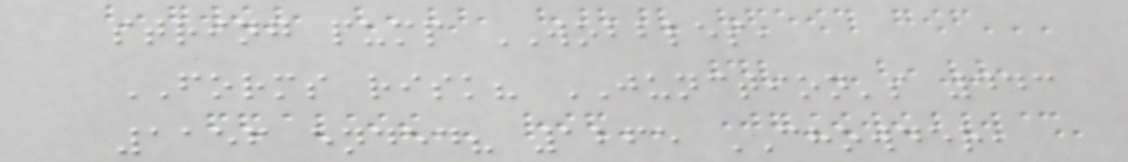string pump WOBBLES,
FORMS risk? JUNCTION's 443
1156 ended? 1265 CHOWDER,
